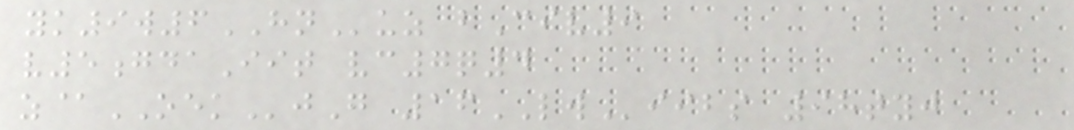yk9w6HNuz bCiv9
v5gdaIit vc7q4
z@OEKjG 16LWiibs 98tyj
